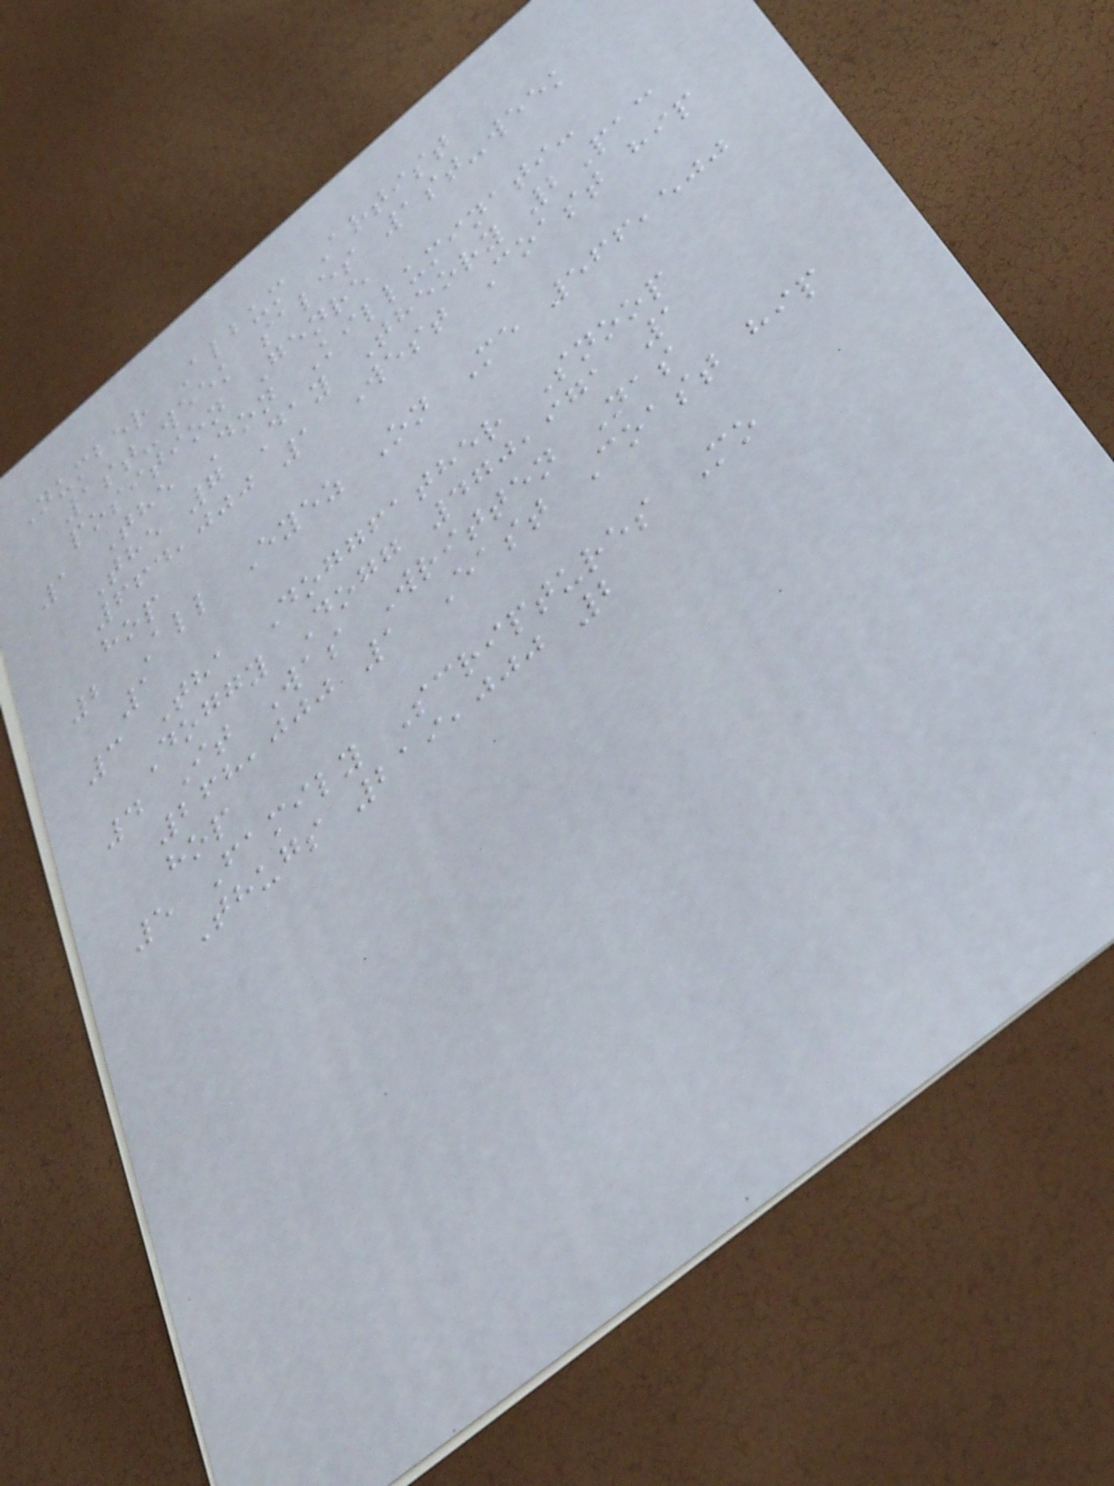Number Album Artist
1st-week sales 1st-week
position Genre
1 The Don Killuminati:
The 7 Day Theory 2Pac
664,000 1 West Coast hip
hop
2 All Eyez On Me 566,500
1
3 Tha Doggfather Snoop
Doggy Dogg 470,971 1
4 It Was Written Nas
268,000 1 East Coast hip
hop
5 Family Scriptures Mo
Thugs 219,000 2
